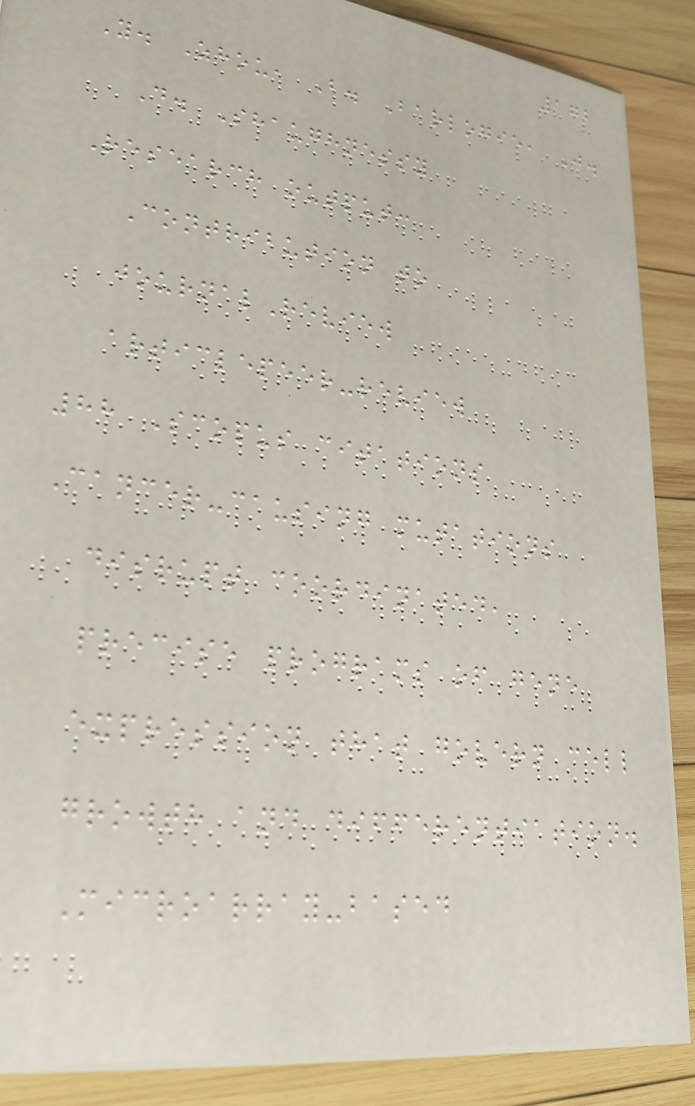172
Y. Zhou, B. Barlogie, J.
D. Shaughnessy
Research output:
Contribution to
journalReview
articlepeer-review
88 Scopus citations
Cancer-causing mutations
disrupt coordinated,
precise programs of gene
expression that govern cell
growth and differentiation.
Microarray-based
